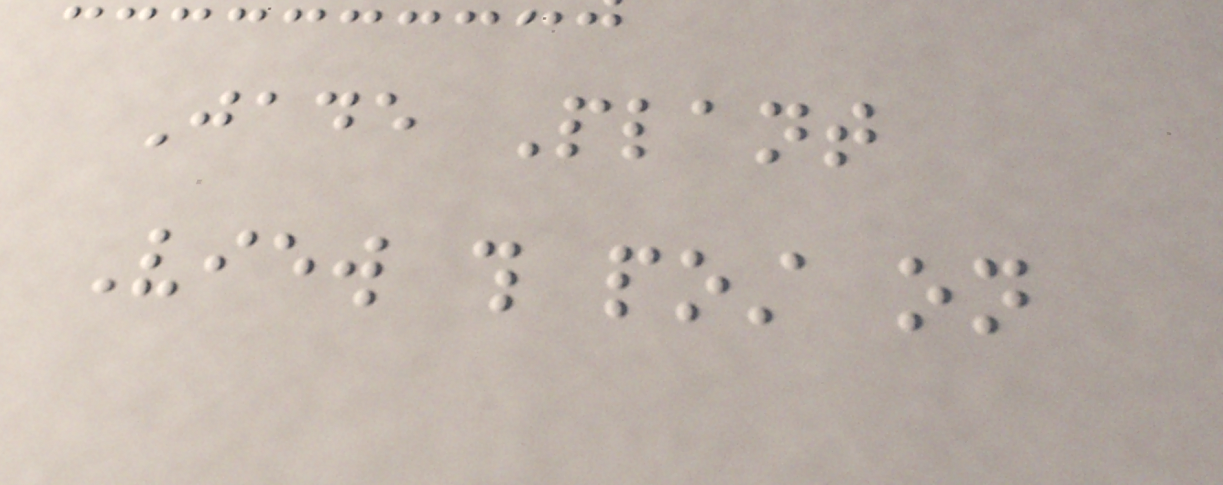Jade Plant
View this post on
